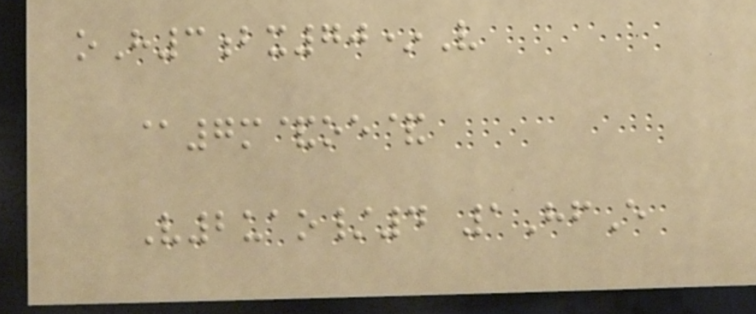oH3bx70*V
@7m&oe&
V2uao/4 1HfE
